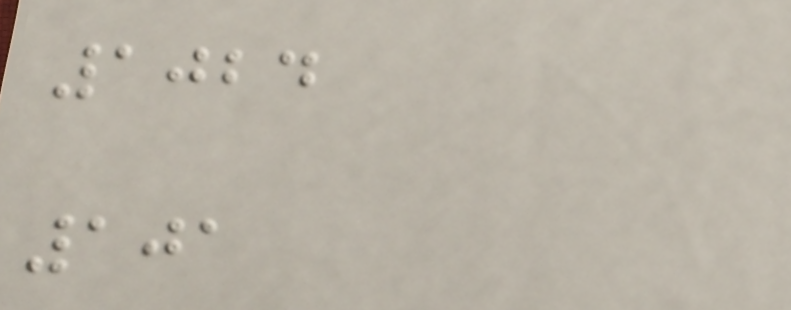1024
101
